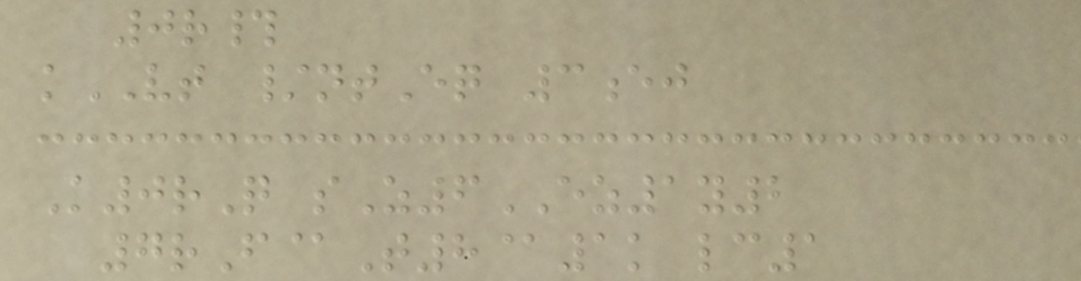0r#
kVT /ntEq 3ej
K0rQ sZ6EZ1y2
7rF@T8@1k lc1
